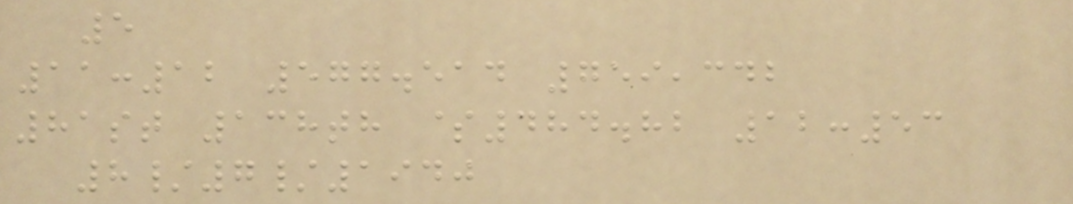5
11:12 577.514 759,342
81st 138th $484.82 12:53
8/7/1940
